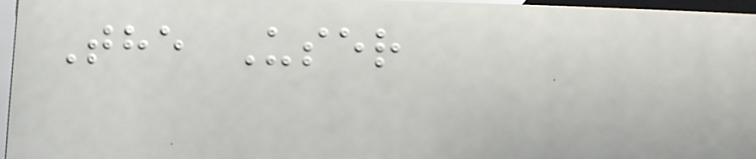The User
